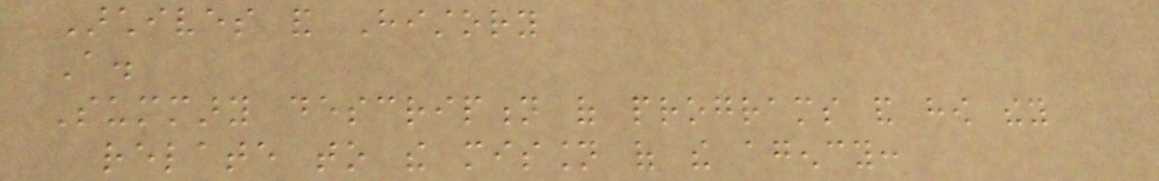Archives and History
A.
Summary description of programs and how they
relate to the mission of the agency:
